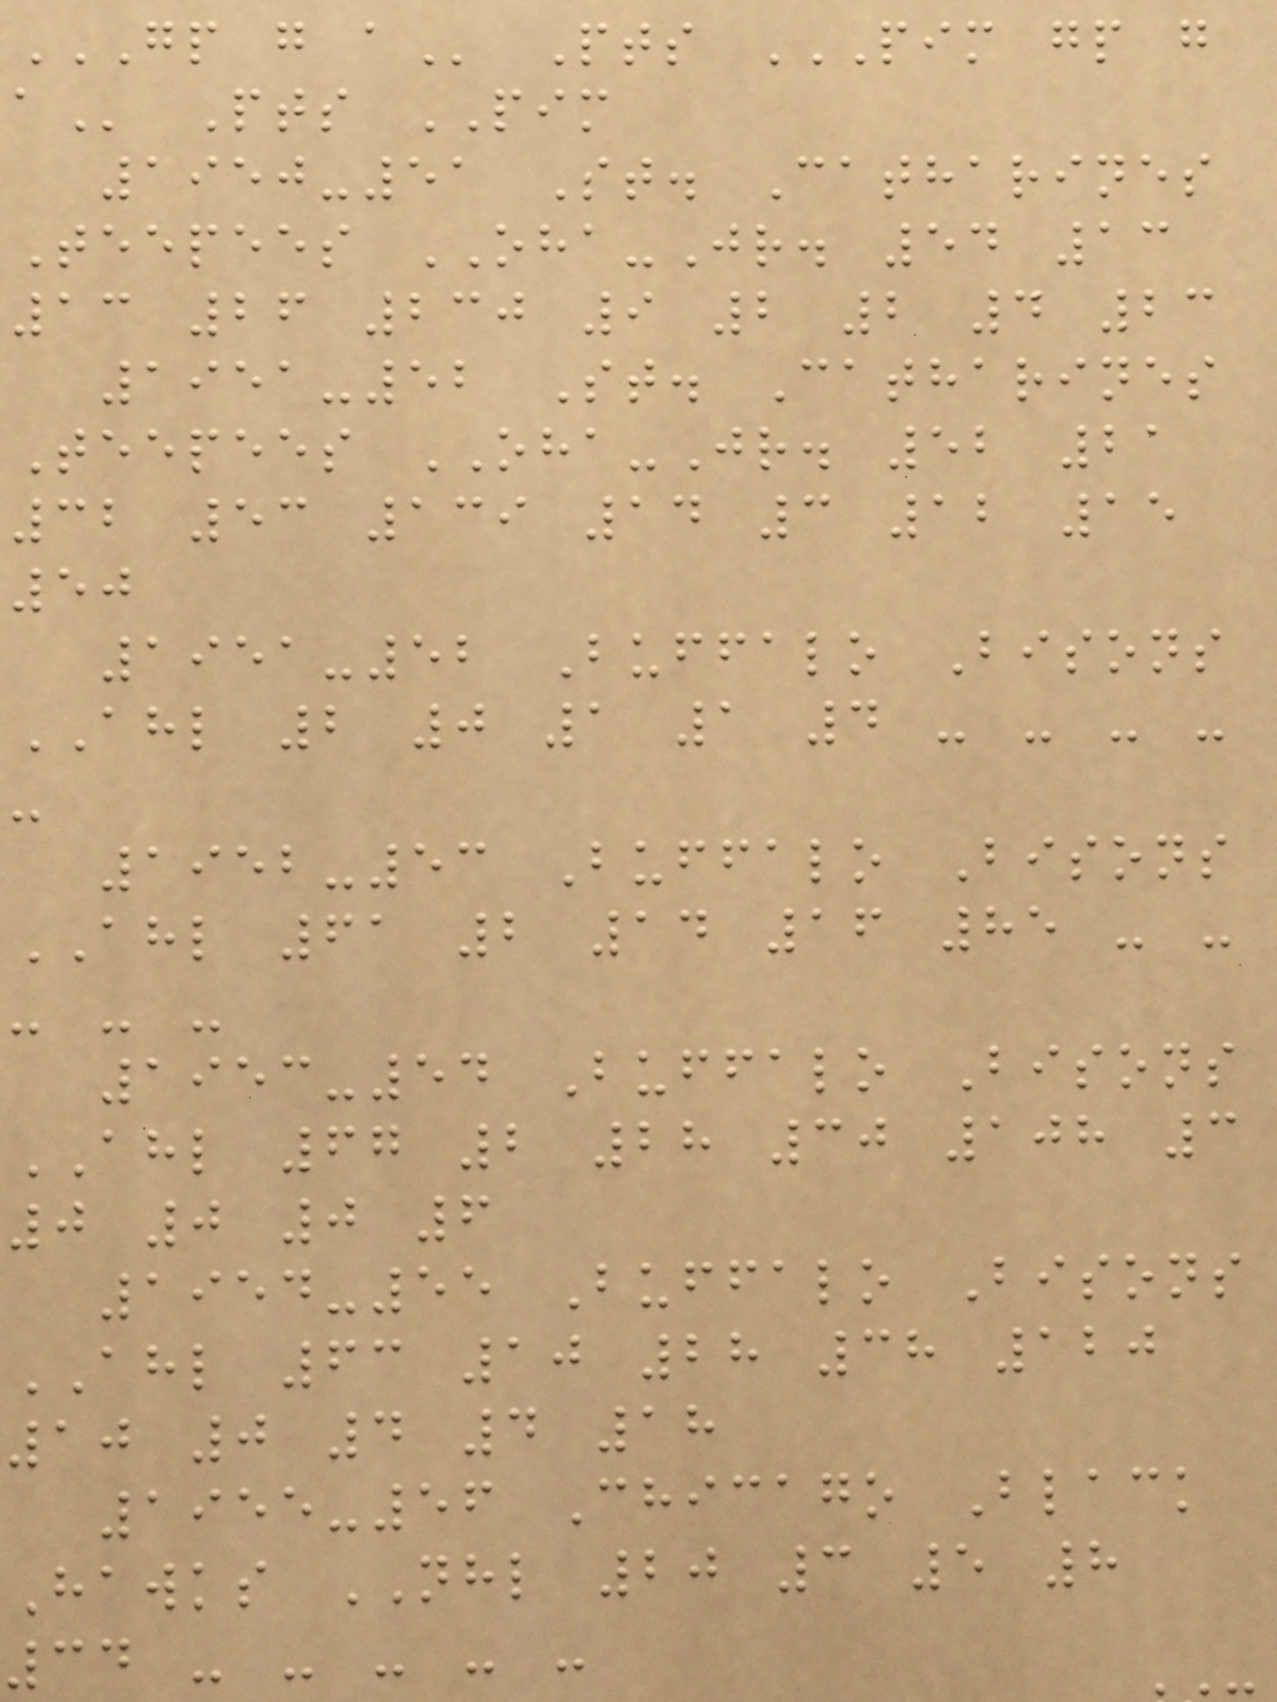GP G A Pts PIM GP G
Pts PIM
1950-51 St. Catharines
Teepees OHA-Jr. 54 13
13 26 230 9 2 2 4 23
1951-52 St. Catharines
Teepees OHA-Jr. 52 21
32 53 139 14 3 12 15
50
1951-52 Buffalo Bisons
AHL 2 0 1 1 4 - - - -
-
1952-53 Buffalo Bisons
AHL 61 2 14 16 85 - -
- - -
1953-54 Buffalo Bisons
AHL 67 2 28 30 108 3
0 0 0 6
1954-55 Buffalo Bisons
AHL 63 10 28 38 120
10 0 4 4 18
1955-56 Chicago Black
Hawks NHL 20 3 5 8
34 - - - - -
